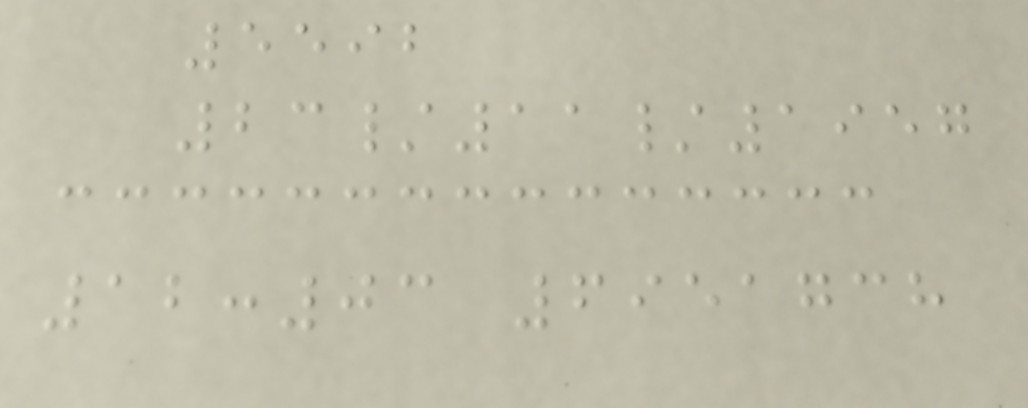5592
23/11/1957
12:03 6951738
